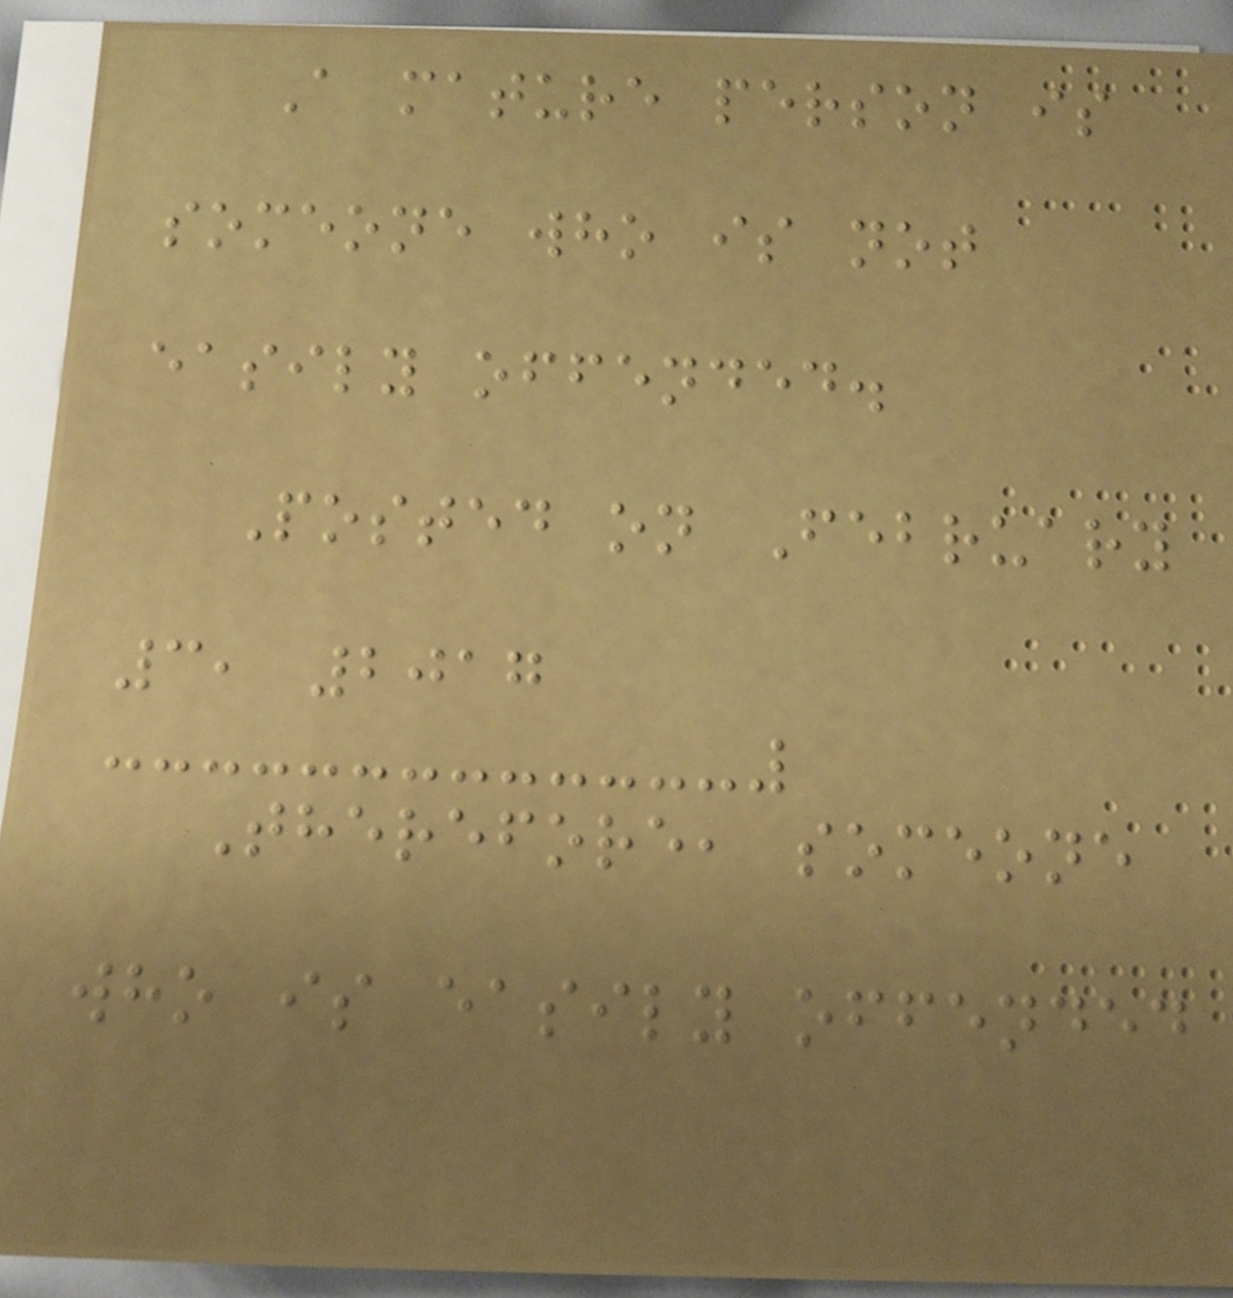A mature person is
someone who is not
easily offended.
Posted on February
3, 2017
Therefore, someone
who is easily offended
